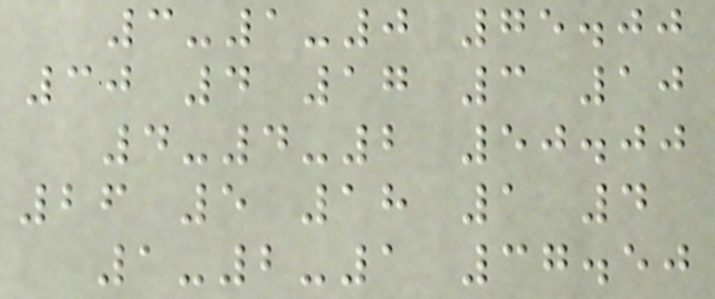3-1-0 75.00
30 4 17 3 10
4-4-2 50.00
26 5 18 1 4
1-2-1 37.50
